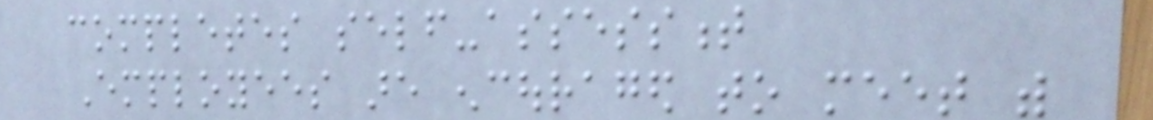completes self-assessment
Employees are encouraged to meet with
